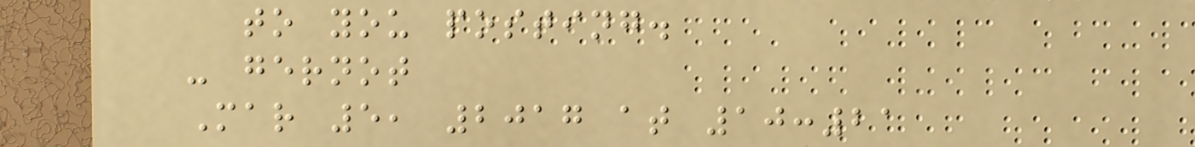to you posting.
- gernot
Mar 5, 2017 at 10:21
